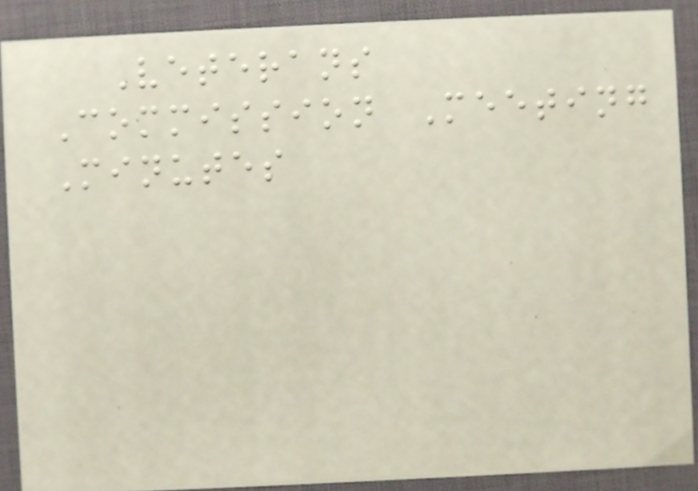Veterans
Commission Meeting
Minutes
